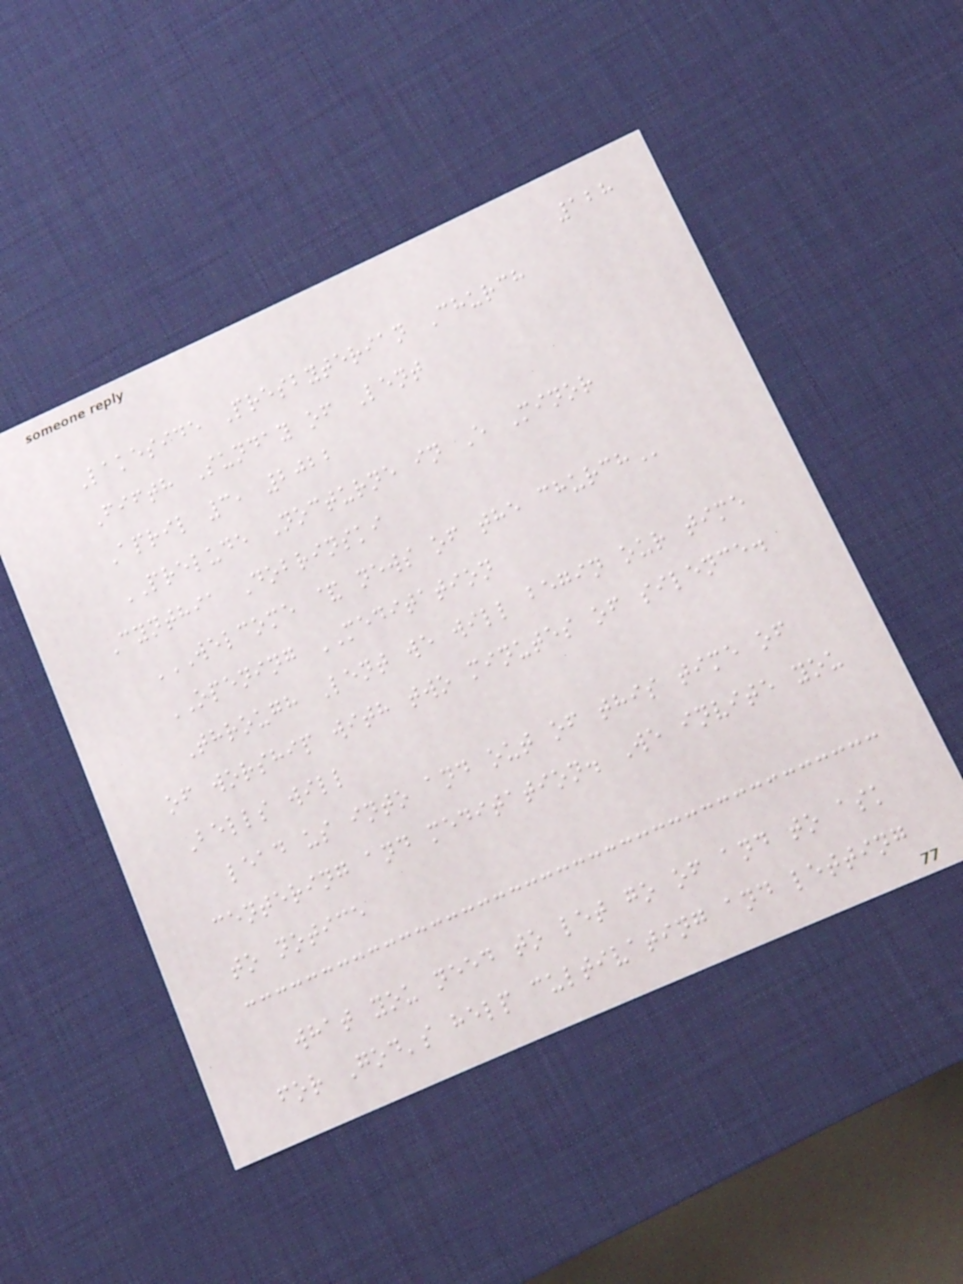128
Lakeside Presbyterian Church
Fifth Sunday of Lent
April 3, 2022
PRELUDE Nocturne in E Minor
Cynthia Dobrinski
WELCOME & NEWS OF THE CHURCH
OPENING MEDITATION
Through Lent we will begin our time
of worship with two minutes of silence.
Bells will
lead us into and out of this time of
centering and meditation. We invite you
to notice
what you need to let go of and to ask
for God's help cultivating and letting
